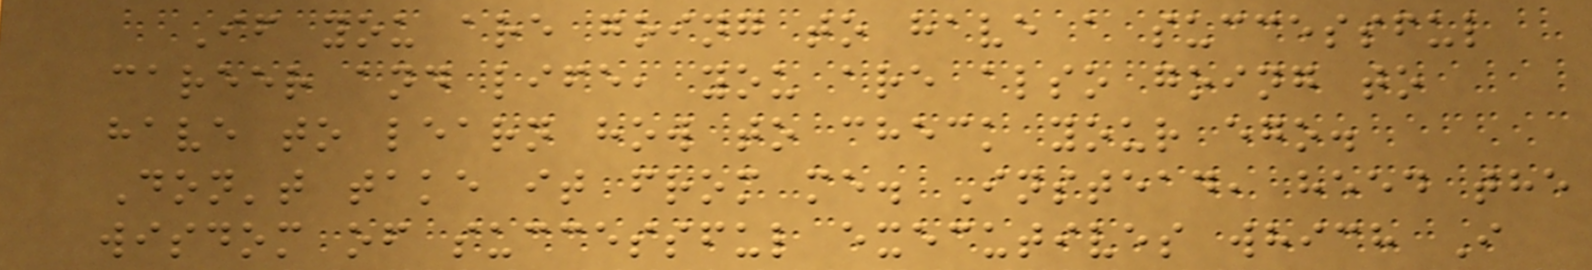If you are going to have a successful
career and life, you are also going to
have to learn how to check your ego.
Don't take it from me. Instead, heed the
wisdom of successful executives which I
